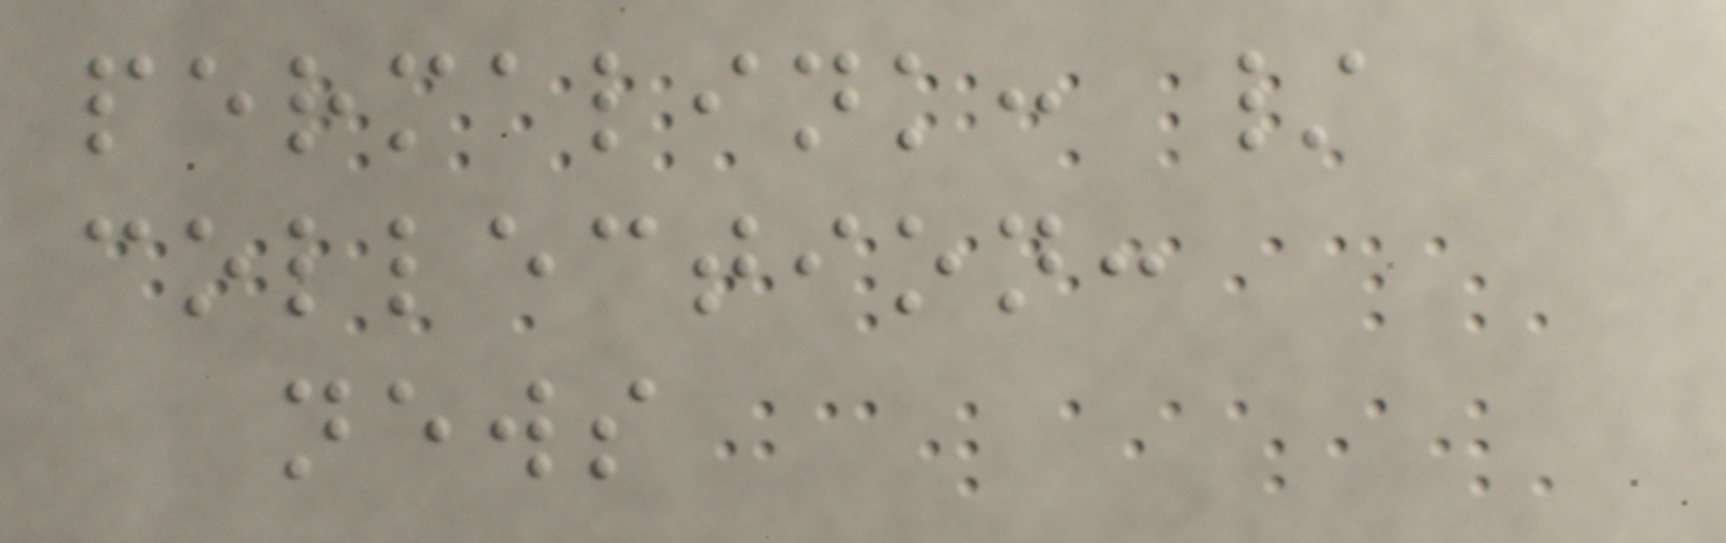permalink: /
collection:
news
